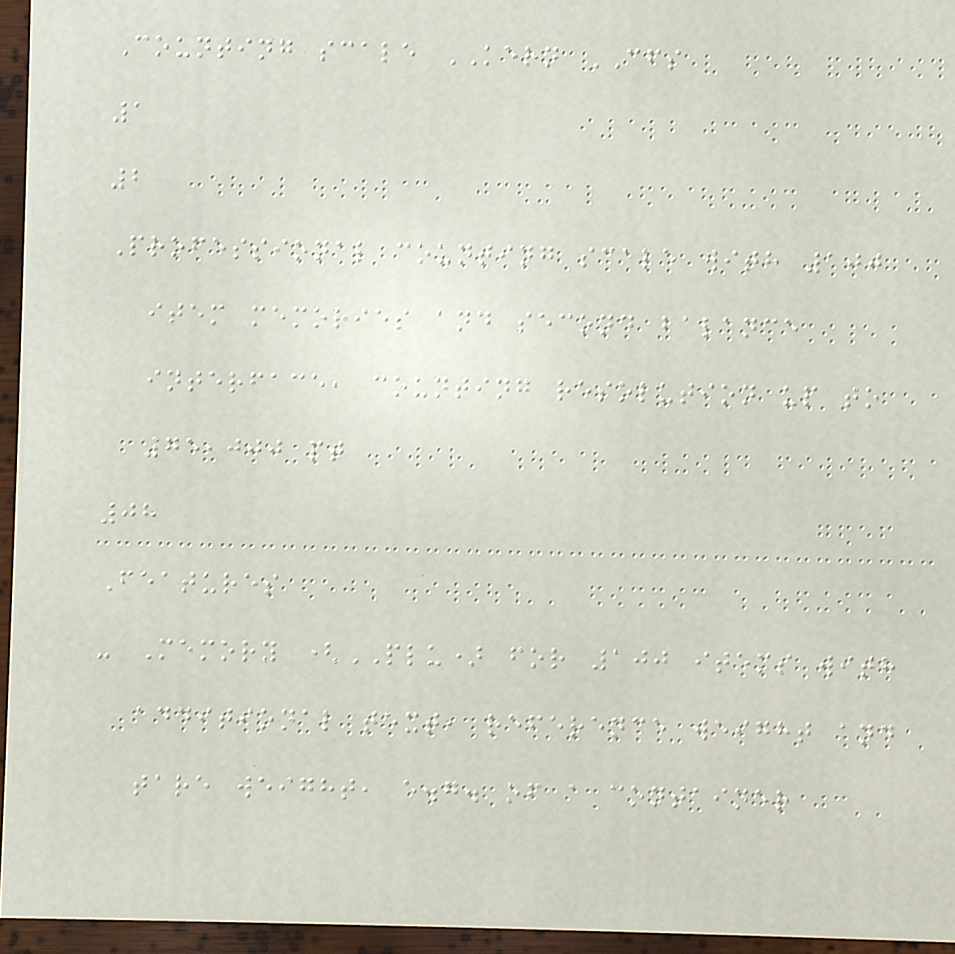Counting scale KERN CFS
1
2
Professional counting scale with 100
item memories and second balance
interface, counting resolution up to
75,000 pt
08
Features
- Memory (PLU) for 100 items with
additional text, reference weight and
tare weight, e.g. of a container
